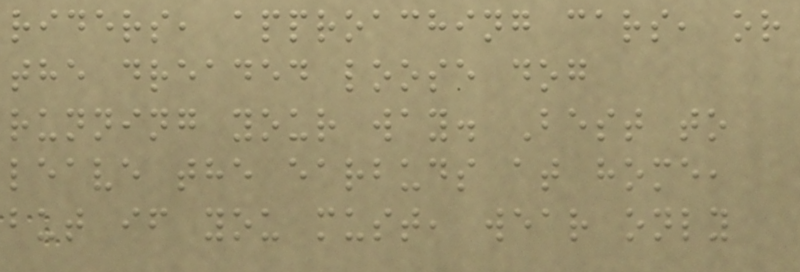riders, approaching cars, or
the dreaded loose dog
running your way. Best to
leave the earbuds at home,
but if you must, wear only
